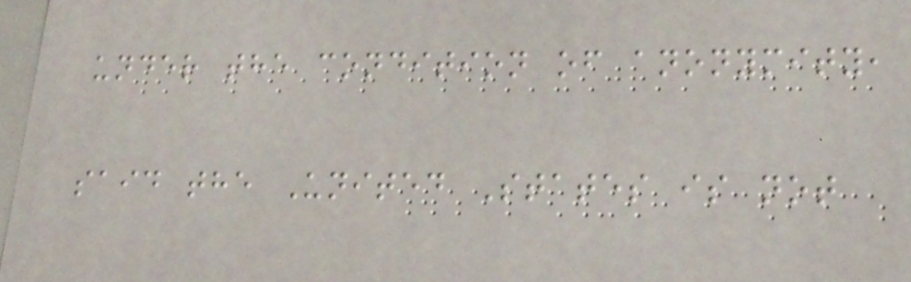under the condition of anonymity,
said the United States is not
